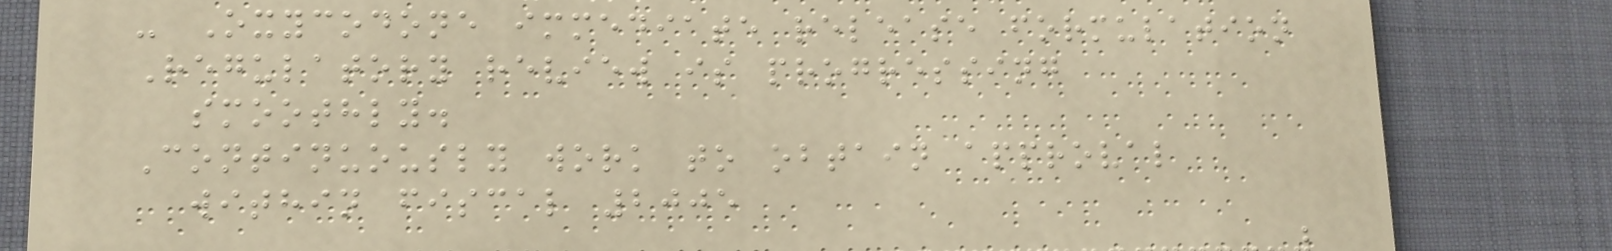- Oxycodone immediate release formulation
Regulatory review is progressing
smoothly.
Continuously work to obtain approval
within fiscal 2005
